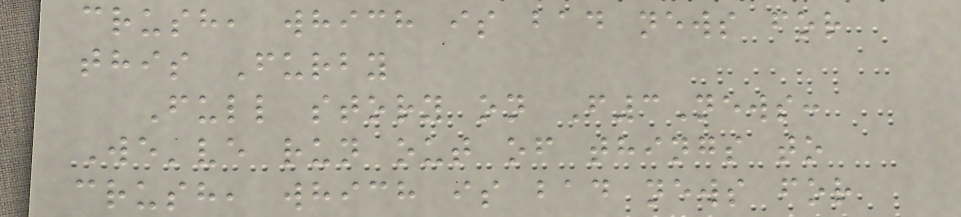crush, which is bad news for
this Furby
Full story on F3News:
We've run out of things to
crush, which is bad news for
